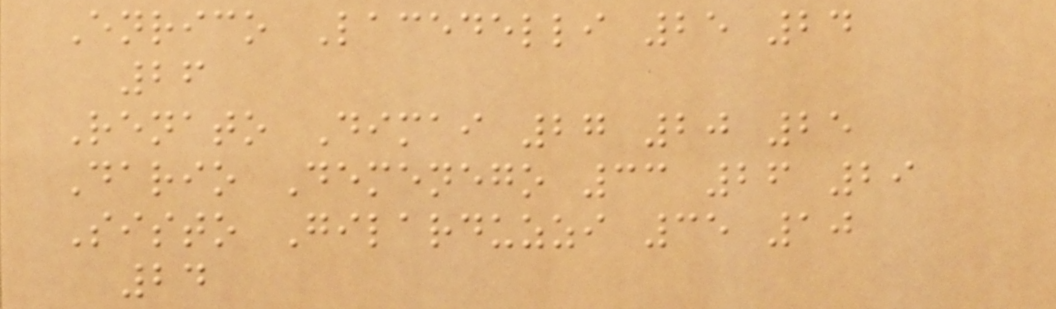Enrico Lacedelli 25 24
26
Renato Dimai 27 20 25
Dario Demenego 33 26 29
Sisto Gilarduzzi 35 10
24
